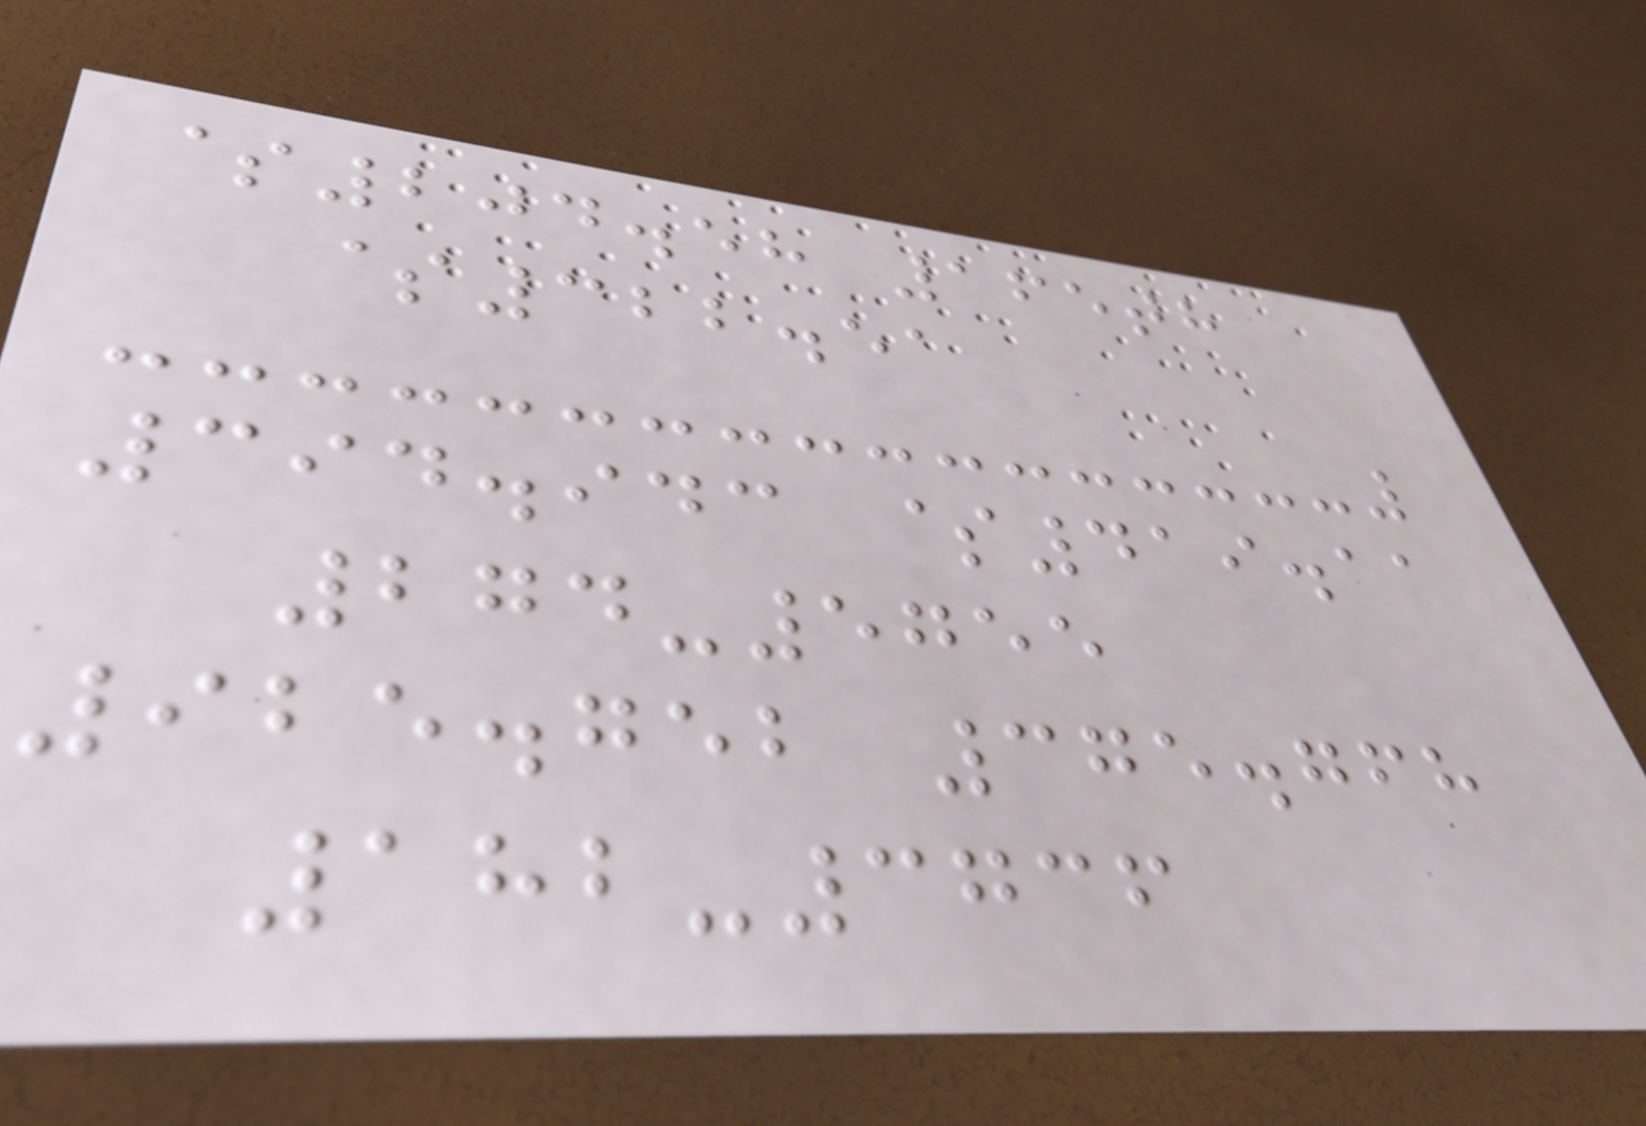$204.58 165th
$322.51
394.943 $419.11
274-5755
925.752 375.768
182-3736
